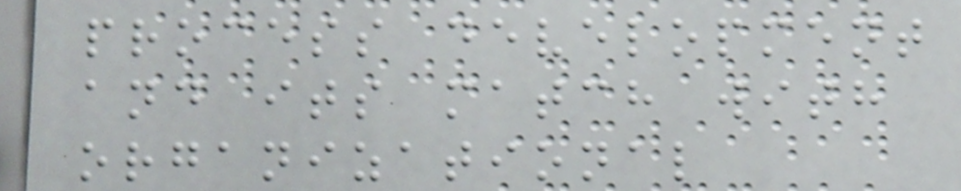process development
and its match with
organizational
